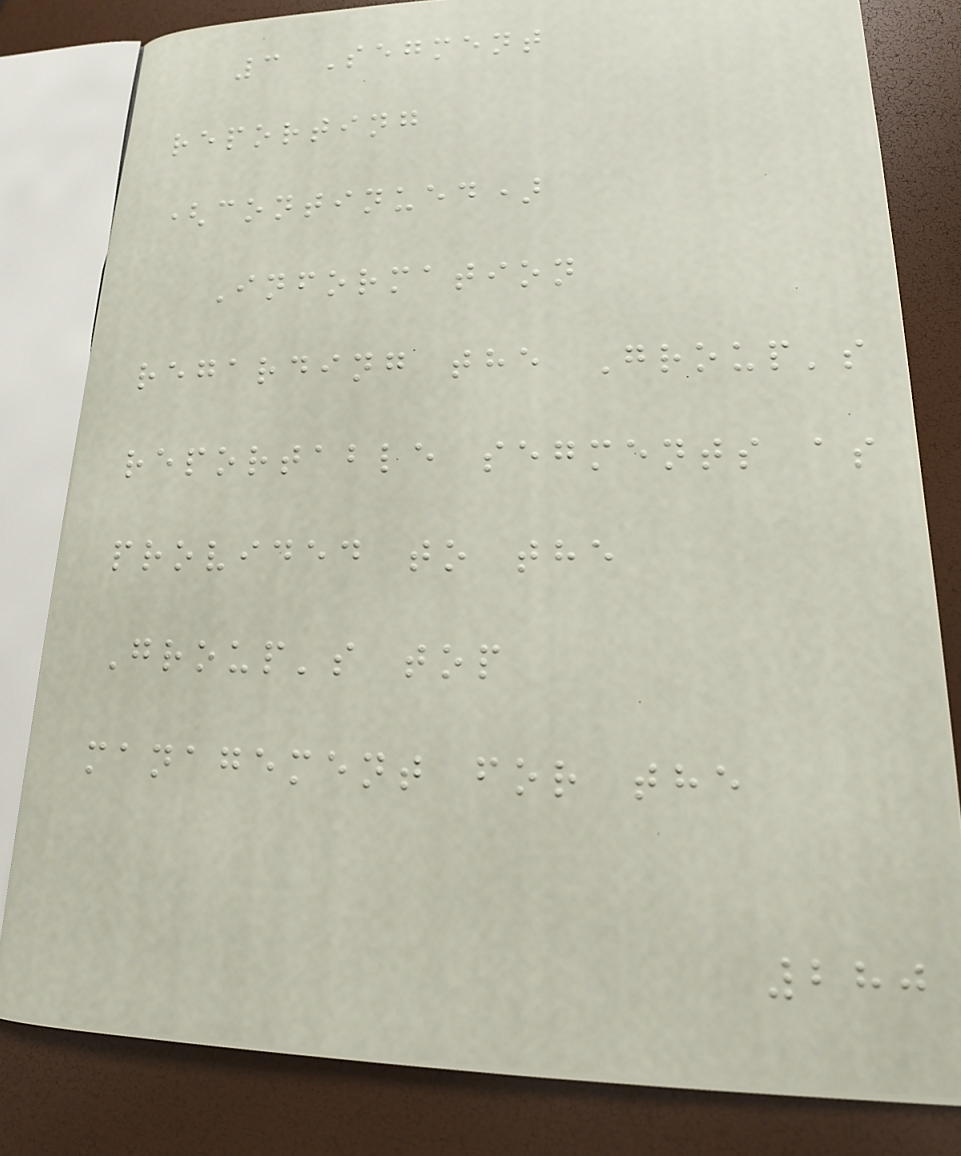3 Segment
reporting
(continued)
Information
regarding the Group's
reportable segments as
provided to the
Group's top
management for the
280
